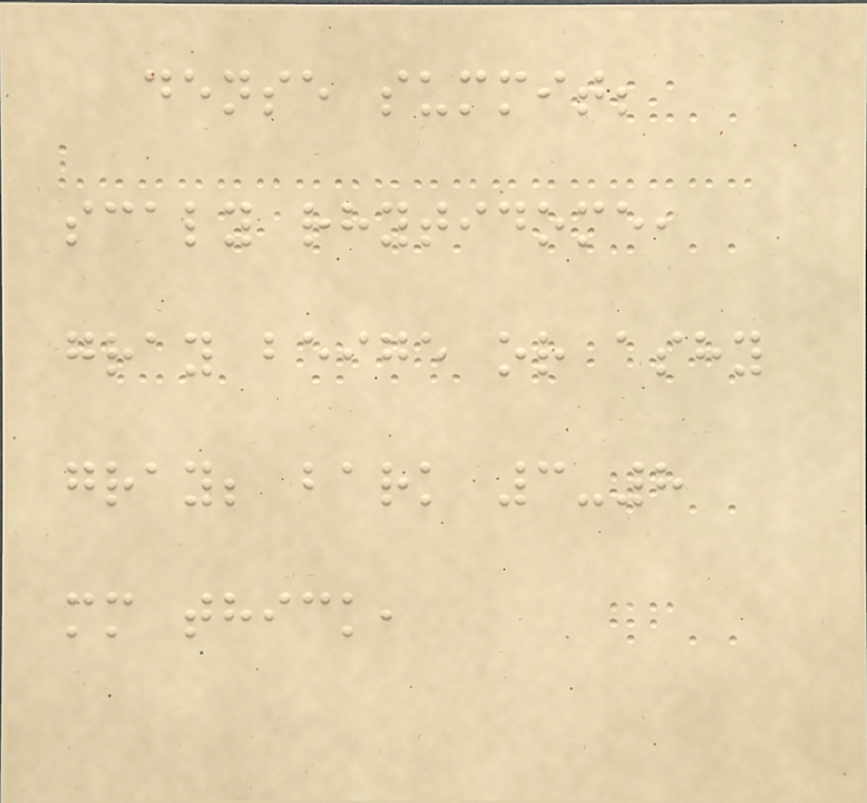dense summit;
scaly rhytidome,
gray beige or ashy
gray; bark 3-8
mm thick,
